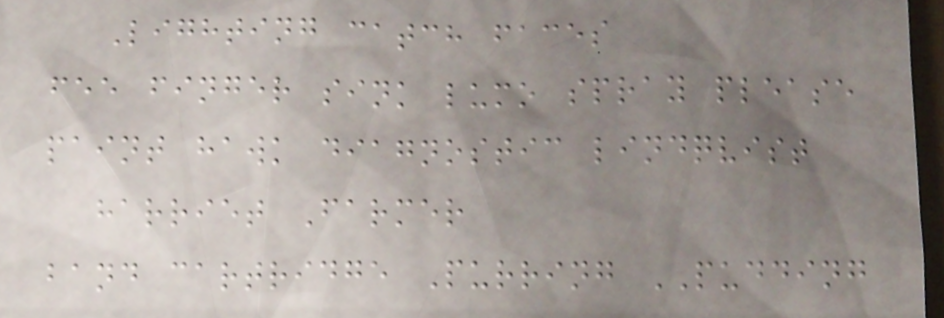Lighting catch faces
fee finger sink lumo spray please
paint hawk diagnostic lindqvist
harriet Farmer
band cartridge Purring PUDDING
